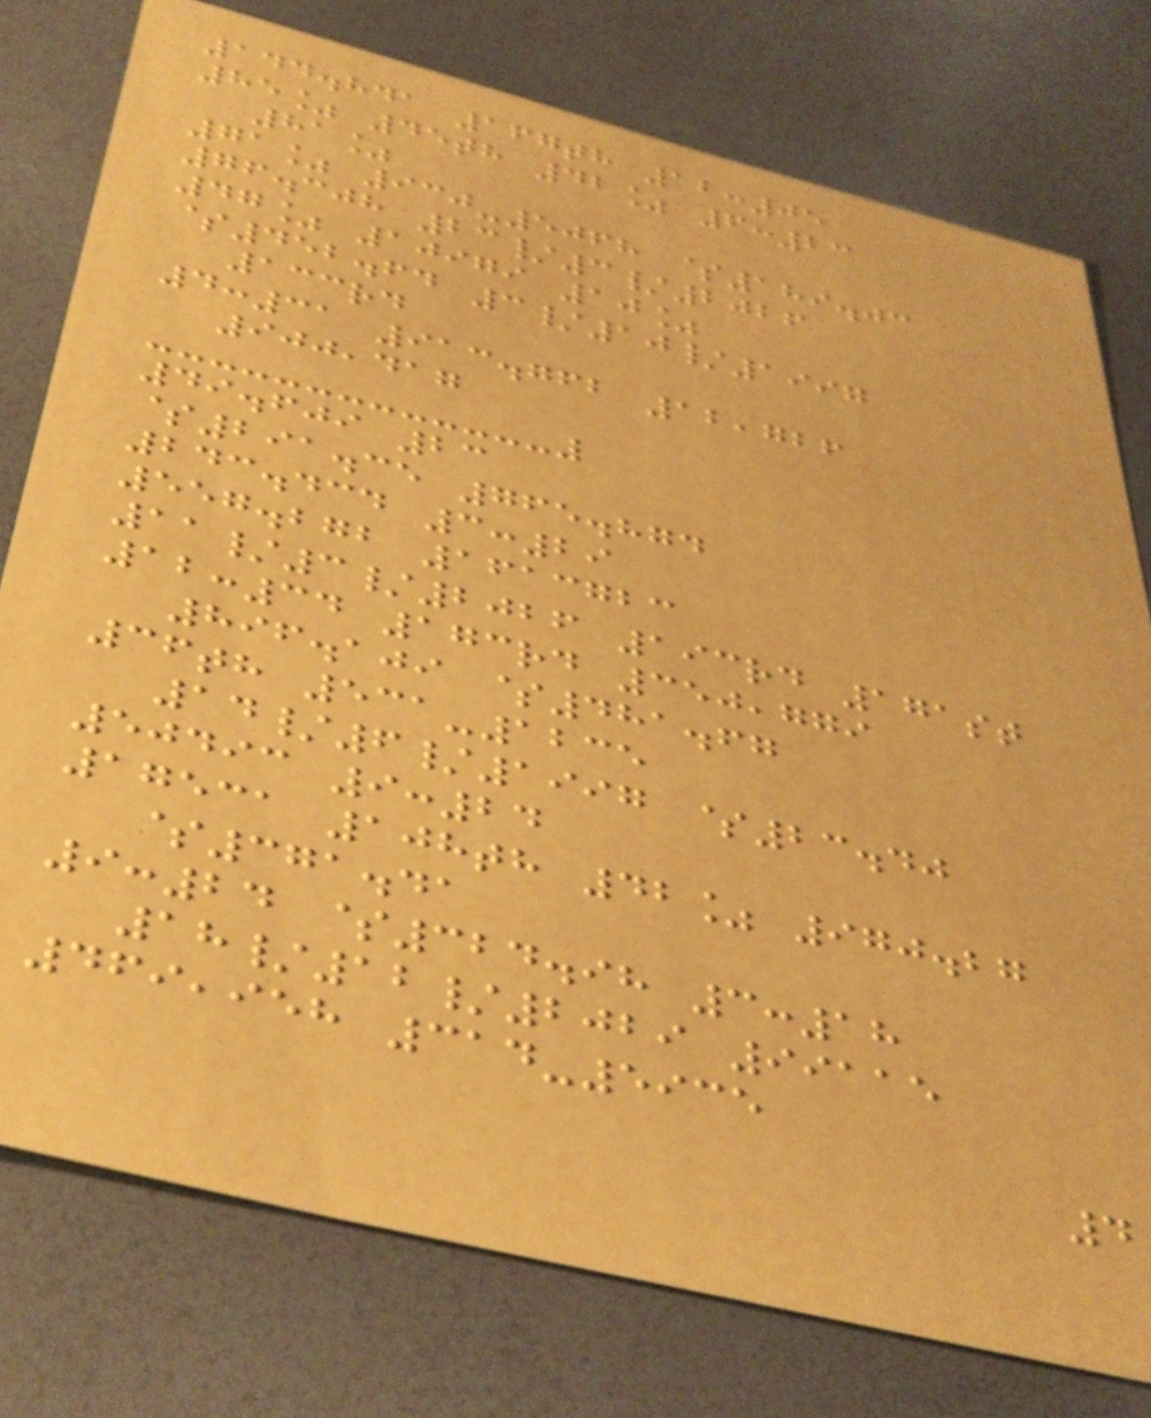144.841 167th 12:05
85% 45th 42% 6:23
81%
71% 930-5068 $189.03
76.308 23/3/2026
47% 10979 10%
$452.64 3/10/1997
133rd
4:31 913.762 12,726
900,417
49.609 23
$291.35 765.874
243.434 3:29
557.272 1613723
11/3/2026 193rd 171st
12:34 173rd 350,779
896.109 $481.67
36th 531-1235
14/6/1997 $23.40
50493 9:24
17531 108th 42% 970.27
$371.41
9:24 $324.98 3:18
18/12/2029 99115
469,958 314-5935
4
